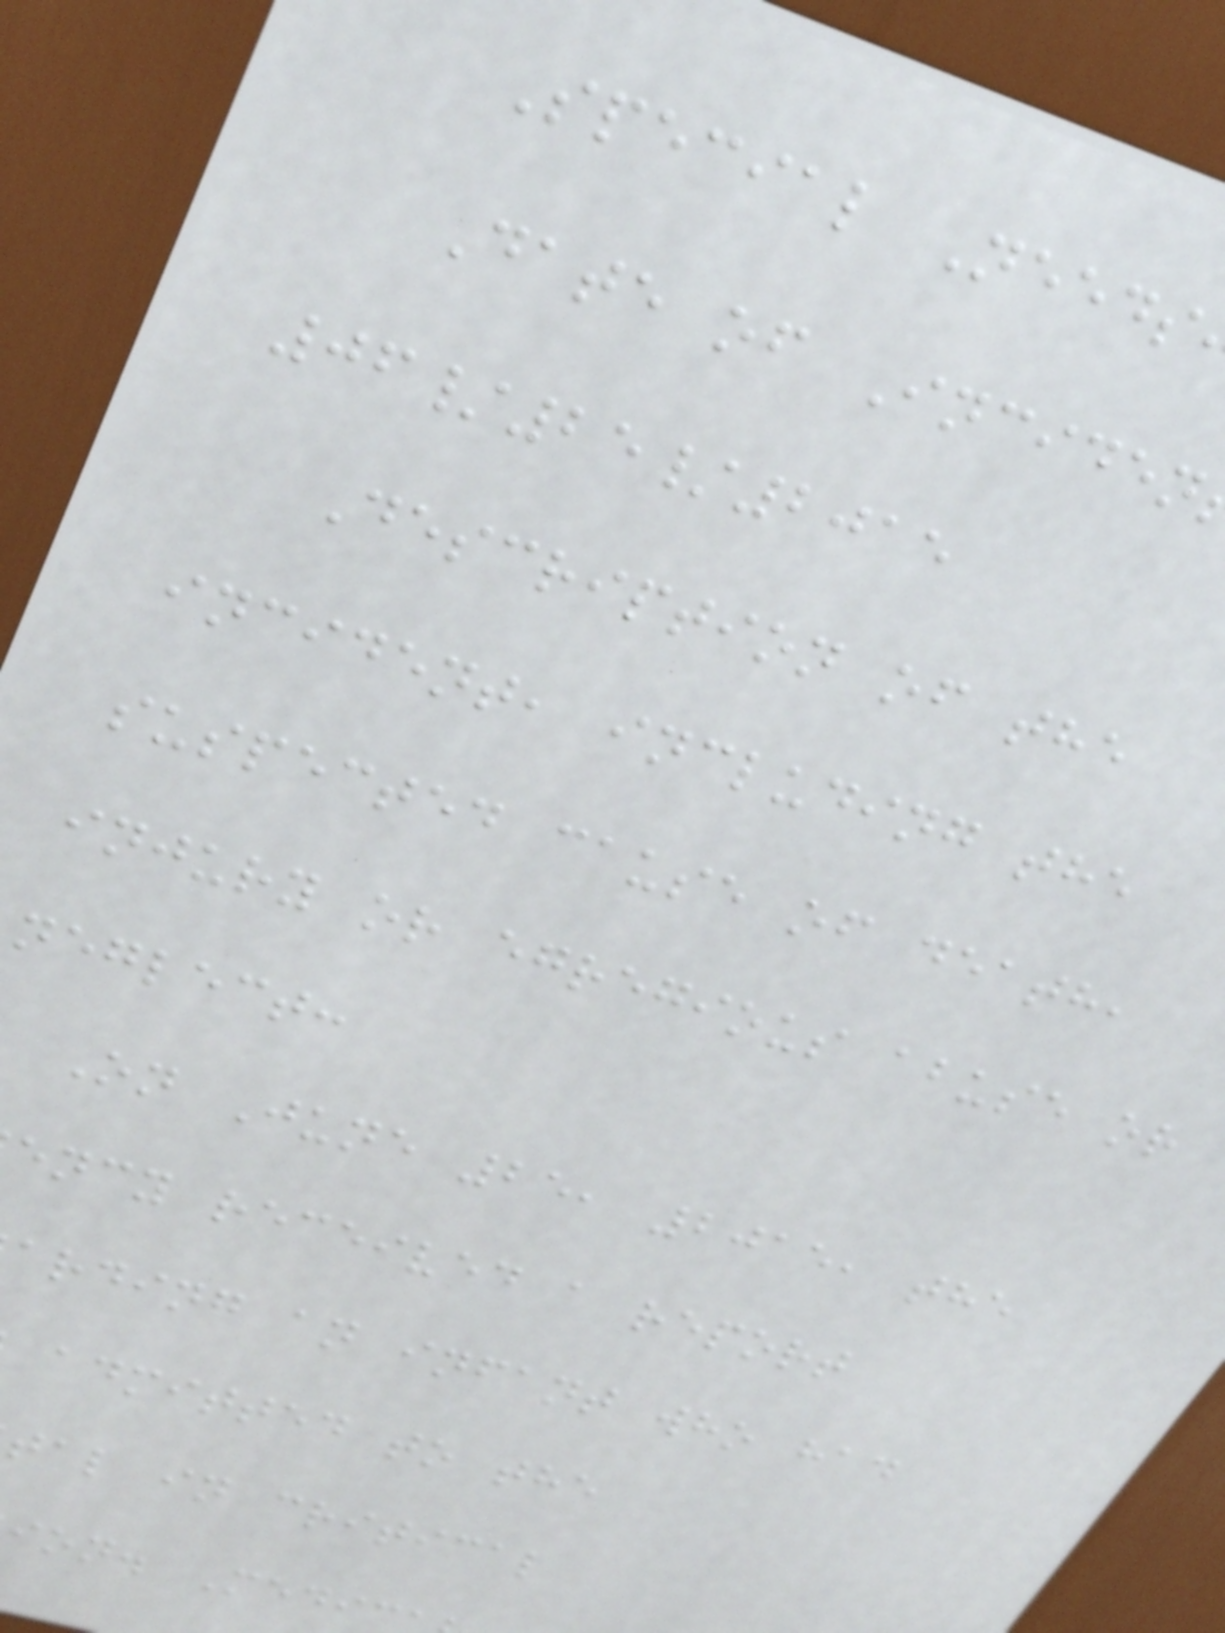Special Needs
Date of Inciden
06/25/2015
Description of the
incident, including the
suspected cause of death,
injury or egregious abuse or
neglect:
On June 25, 2015, the
ency received a report
arding an infant who had
admitted to the
tal in critical
ion. Medi
